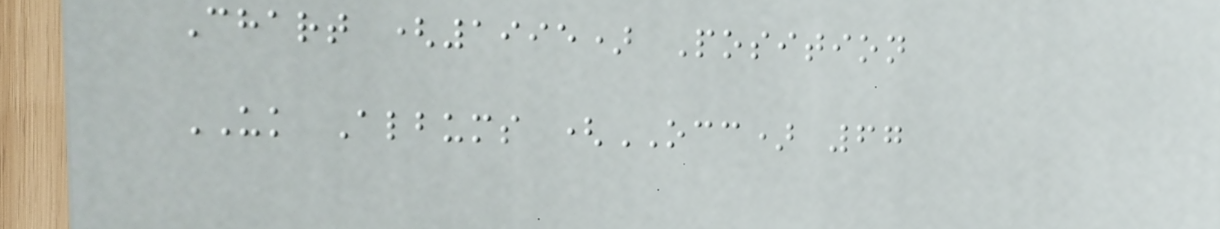Chart (1995) Position
UK Albums (OCC) 67
